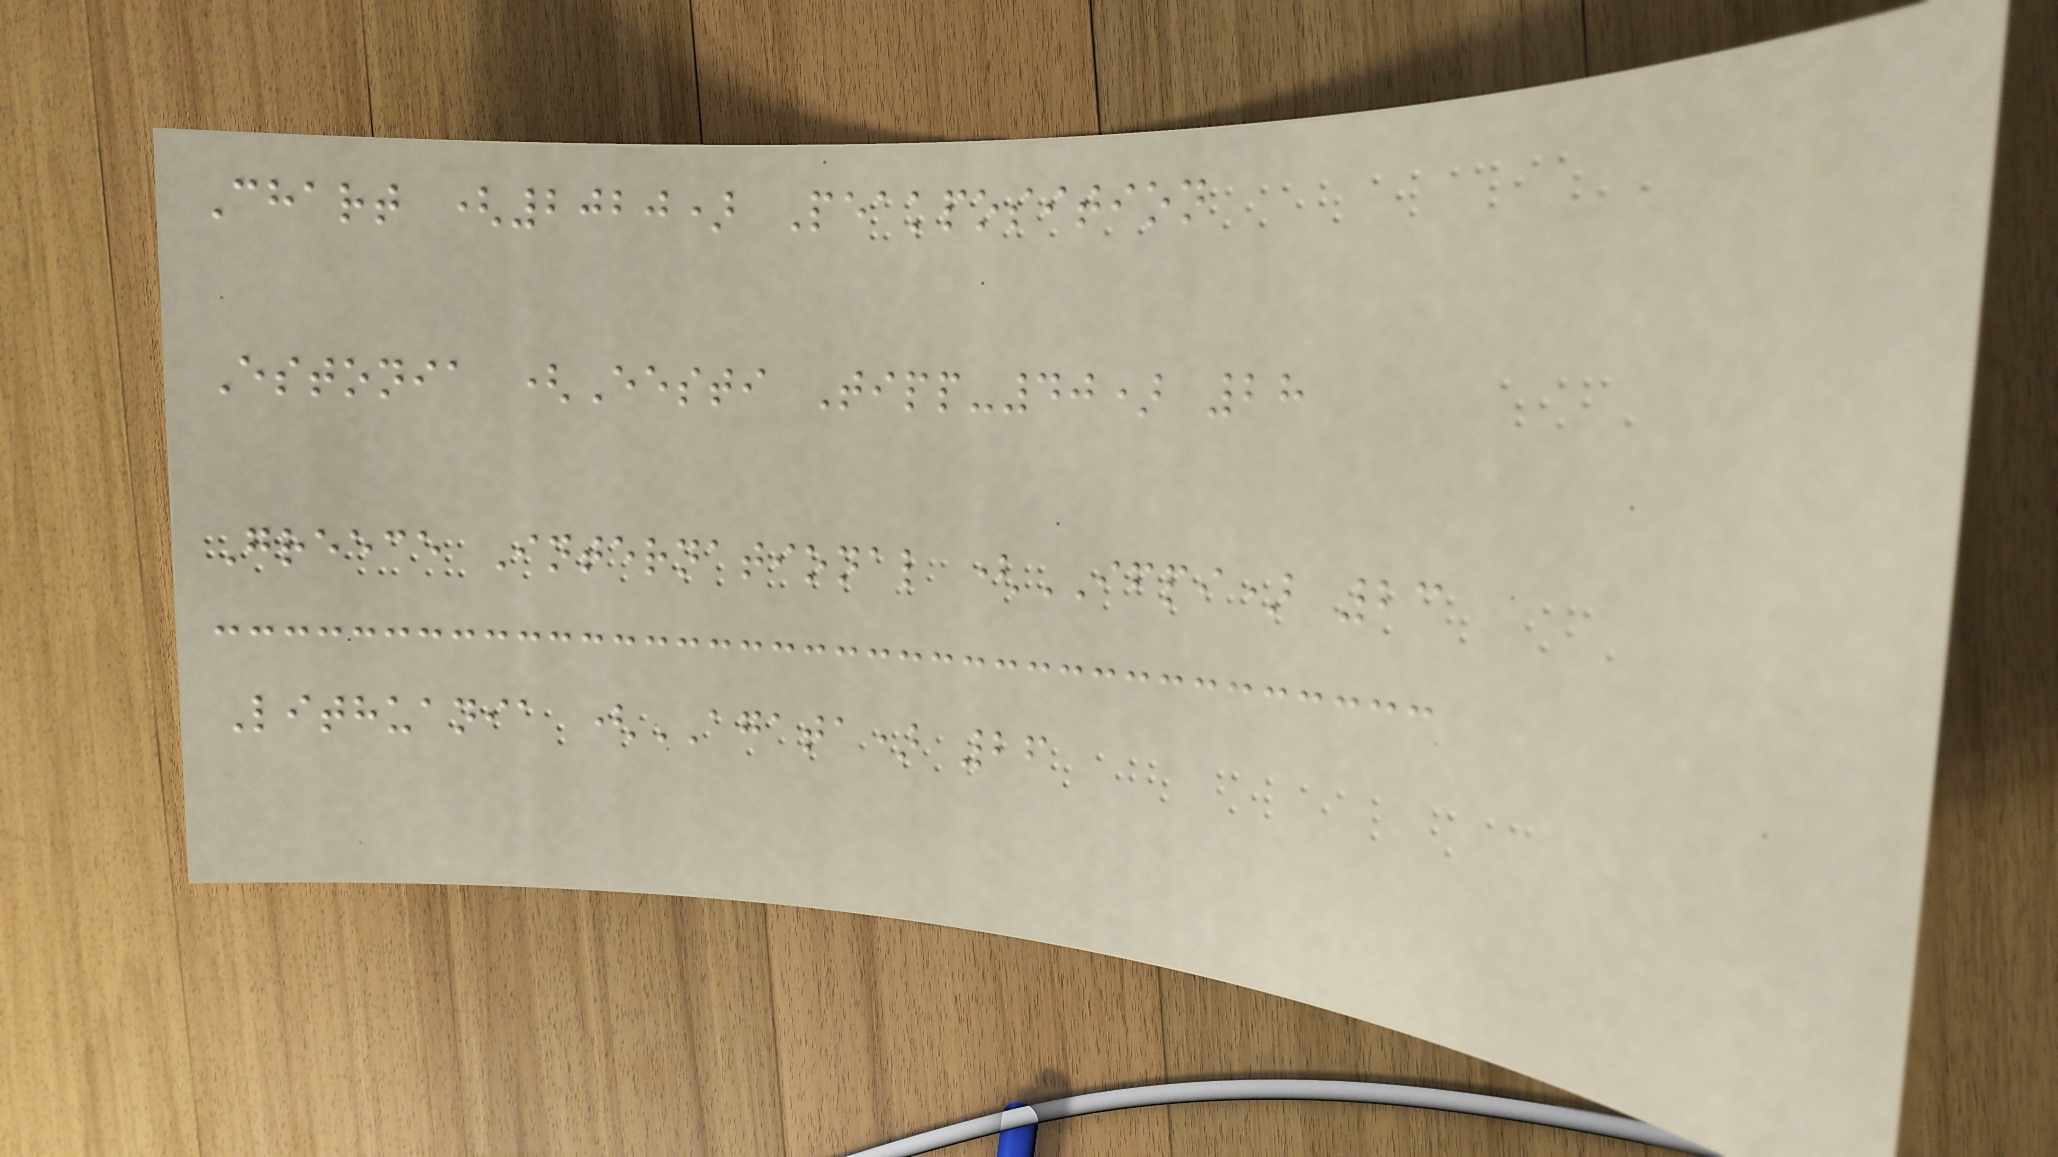Chart (2020) Peakposition
Estonia (Eesti Tipp-40) 28
Greece International (IFPI) 23
Lithuania (AGATA) 26
